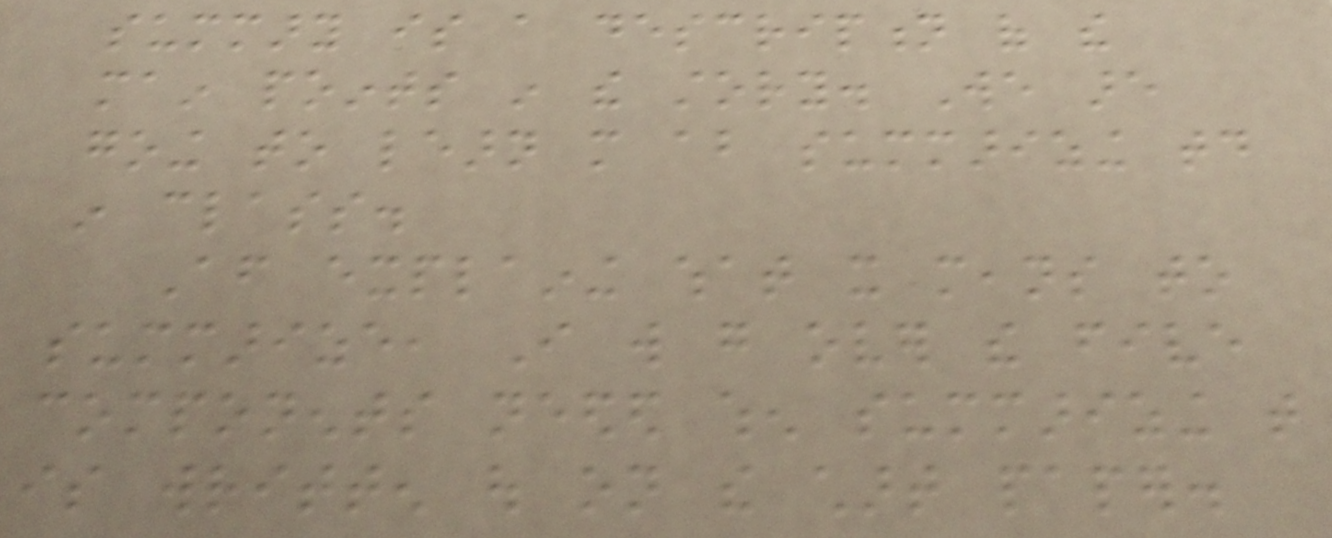summary is a description of the
main points in the story. We are
going to learn more about summarizing today
in class.
After explaining what it means to
summarize, I will go over the five
components needed when summarizing that
is written out on the chart paper.
